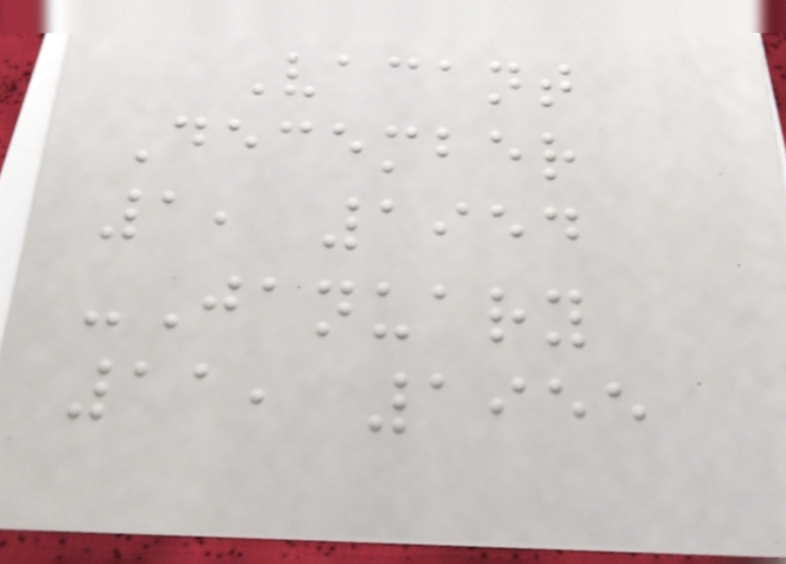Vacant
December
1, 1954
-January
11, 1955
